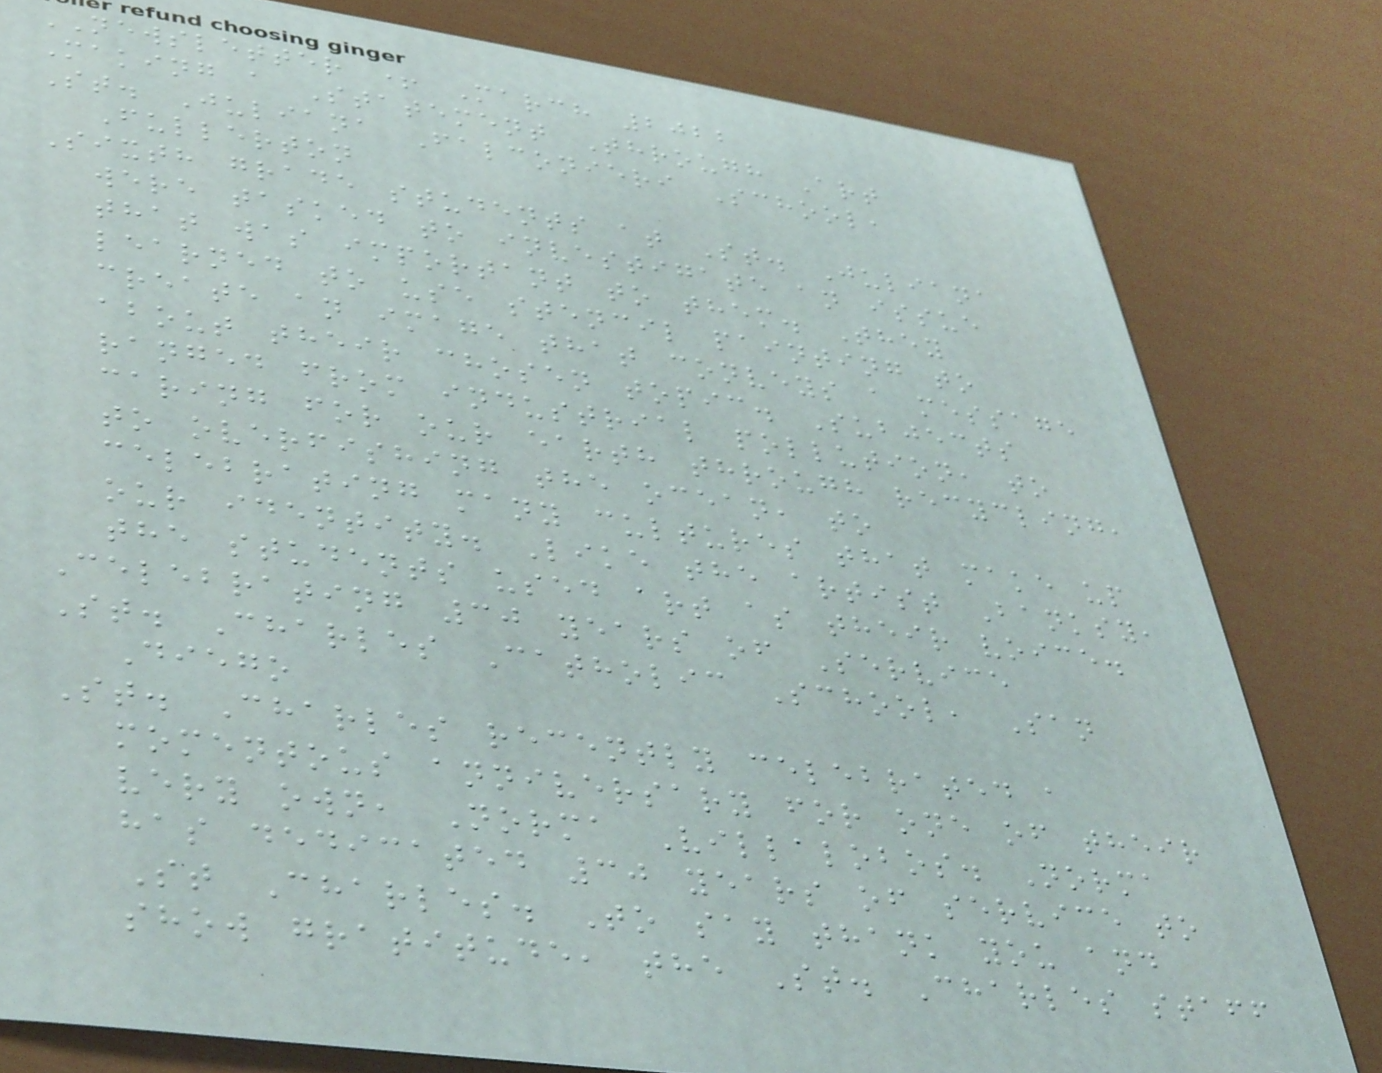NEWSLETTER + March 2022
Making a Statement Through Art
St. Juliana Falconieri School,
Fullerton
Sixth grade students at St. Juliana
were tasked to investigate an issue
that was important to them. They
learned to use stencil painting to
create an image that conveys a message
about their chosen topic. Subjects
ranged from industrial pollution, to
caring for our earth through recycling,
to overfishing the ocean, to
celebrating many cultures that make up
our identity. Like the artist Banksy,
the students used art as their voice.
Celebrating 30 years of Service
St. Charles Catholic School, San
Diego
St. Charles recently celebrated a
momentous anniversary for one of their
very own, Norma Villalobos. Norma
has dedicated 30 years of service to
St Charles. To say thank you and
show gratitude, the St. Charles staff
